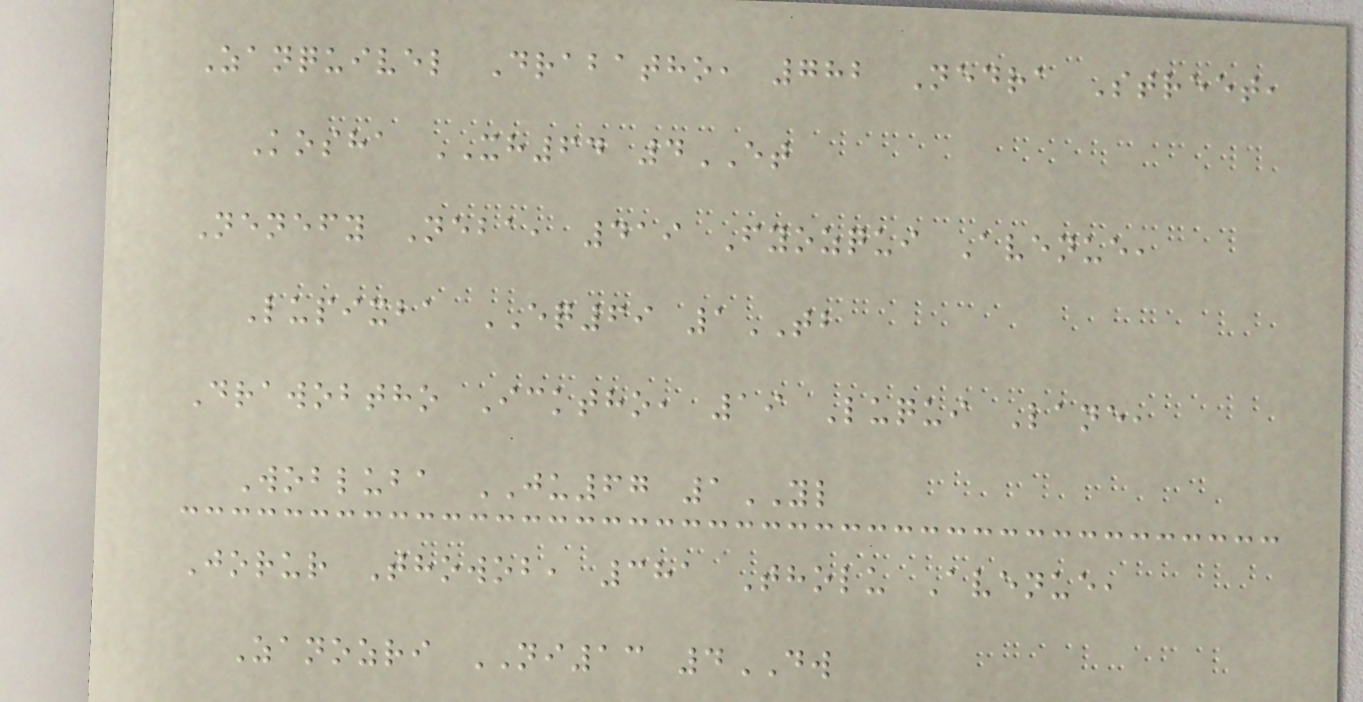Zanquivel Drabatho, 782 Nedra Street,
Kosha XH64 4ET
Nenefy Neba, 419 Fyozqui Avenue,
Lupixba EQ69 1TB
Drawobtho Icktho, 19 Luqui Lane,
Wobluba JU67 1YL
Jorur Thowob, 381 Tholu Avenue,
Zanozri NI13 4DW
